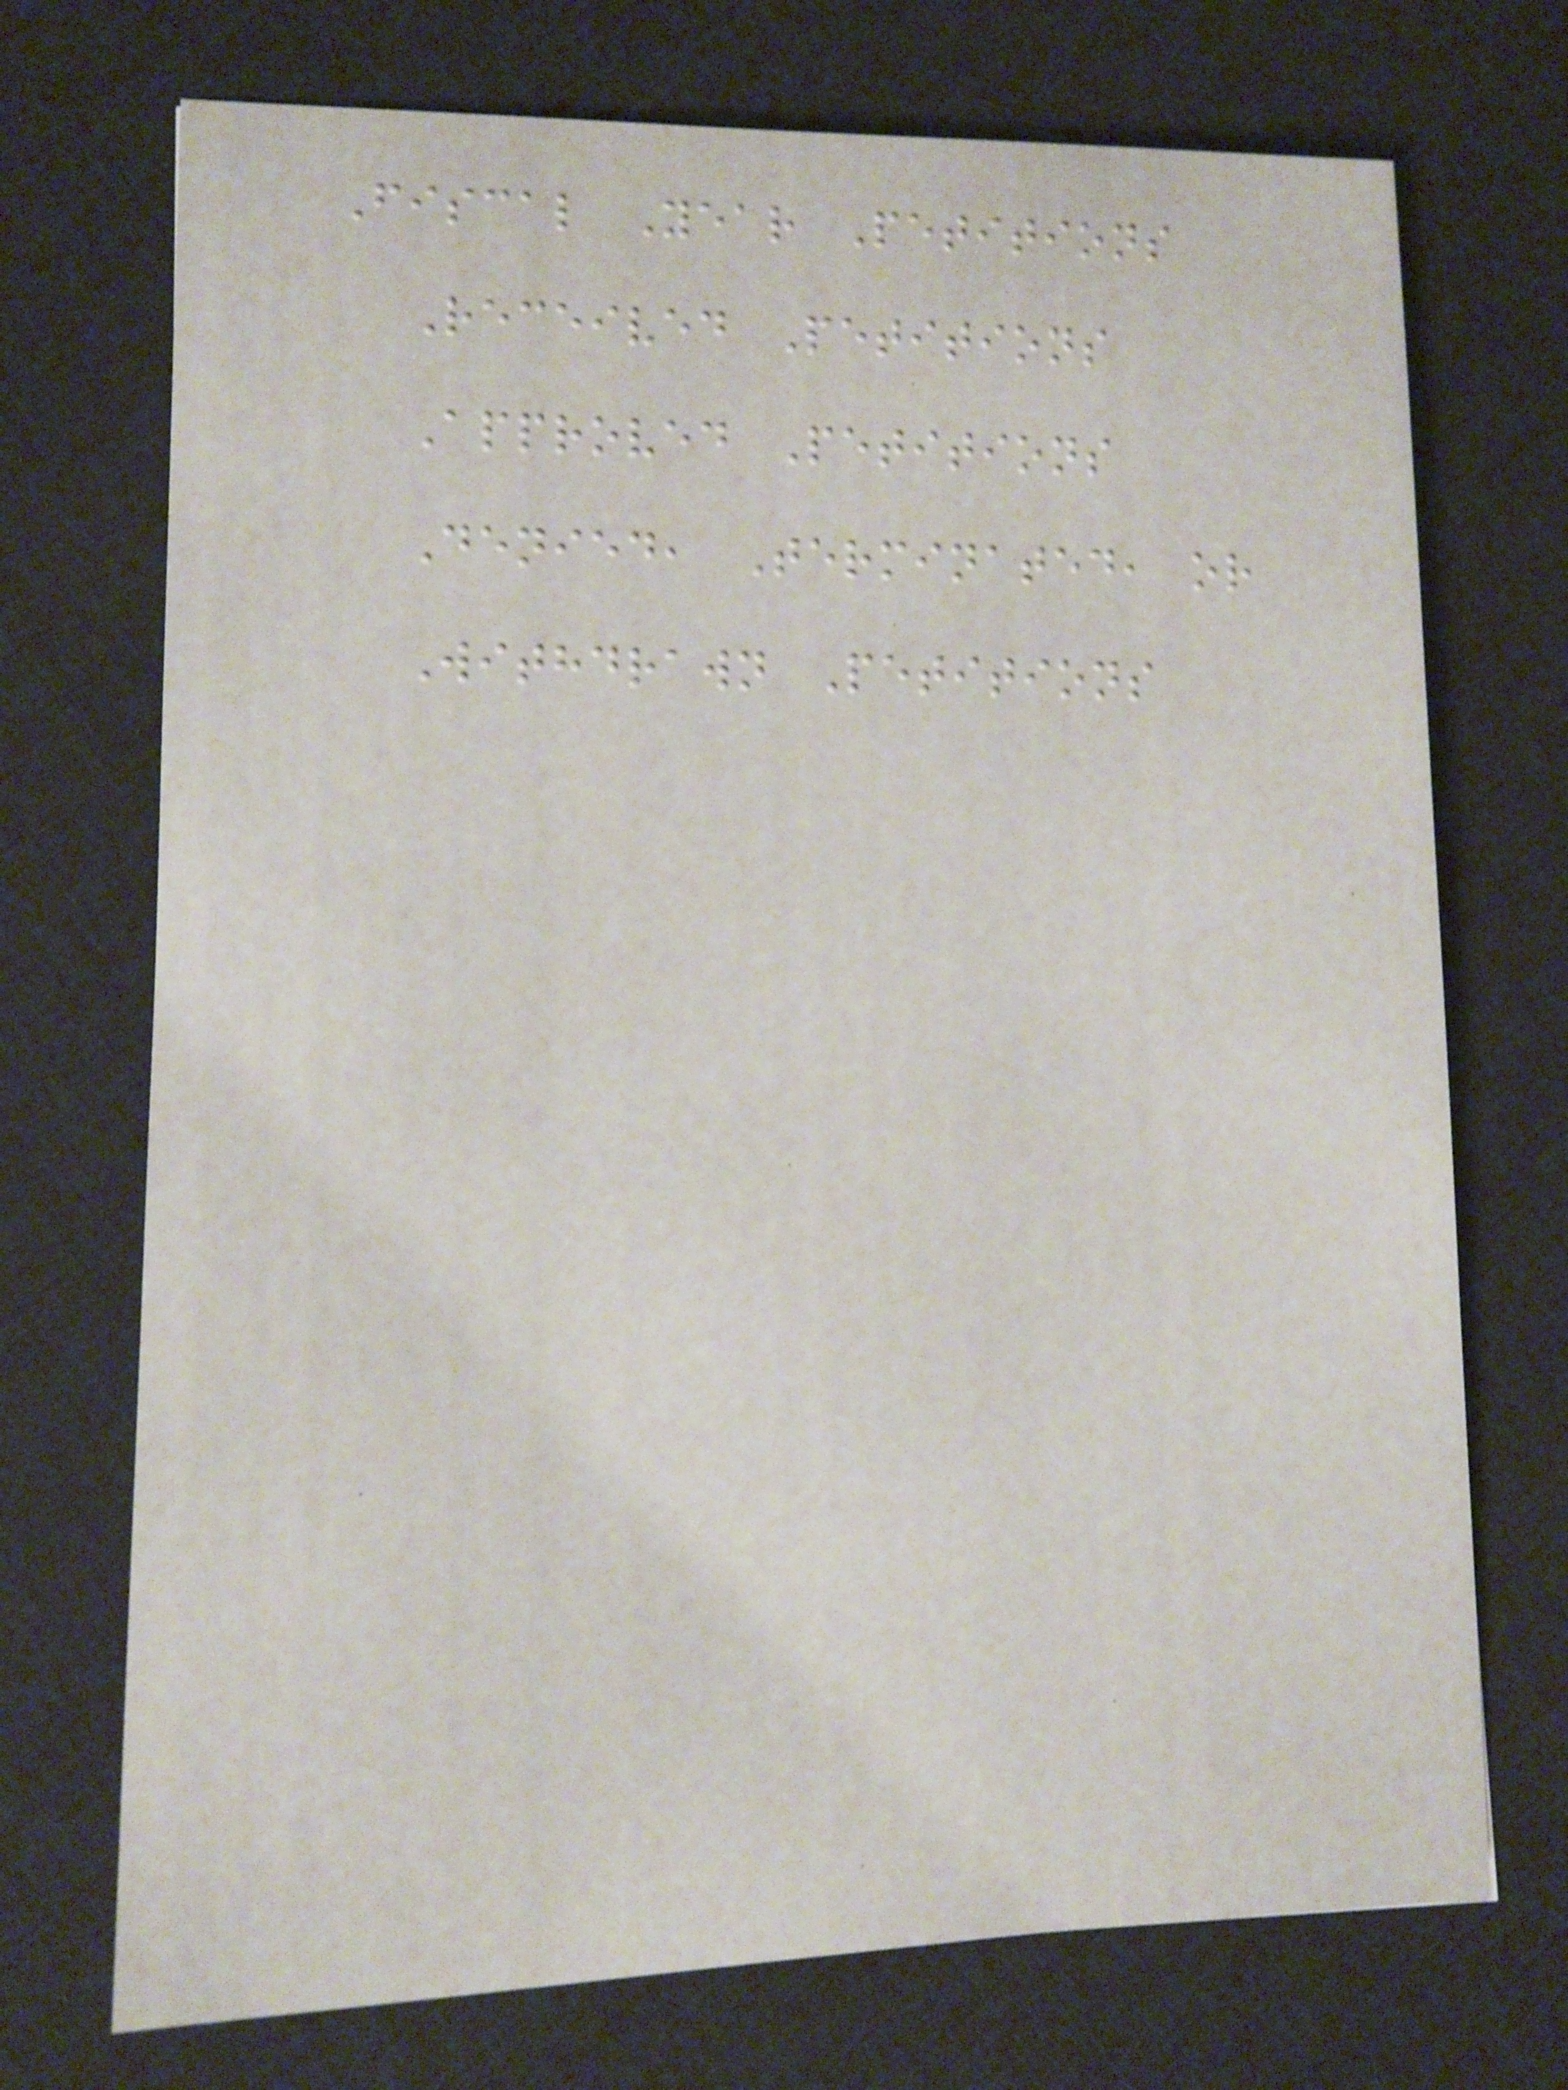Fiscal Year Petitions
Received Petitions
Approved Petitions
Denied, Terminated, or
Withdrawn Petitions
